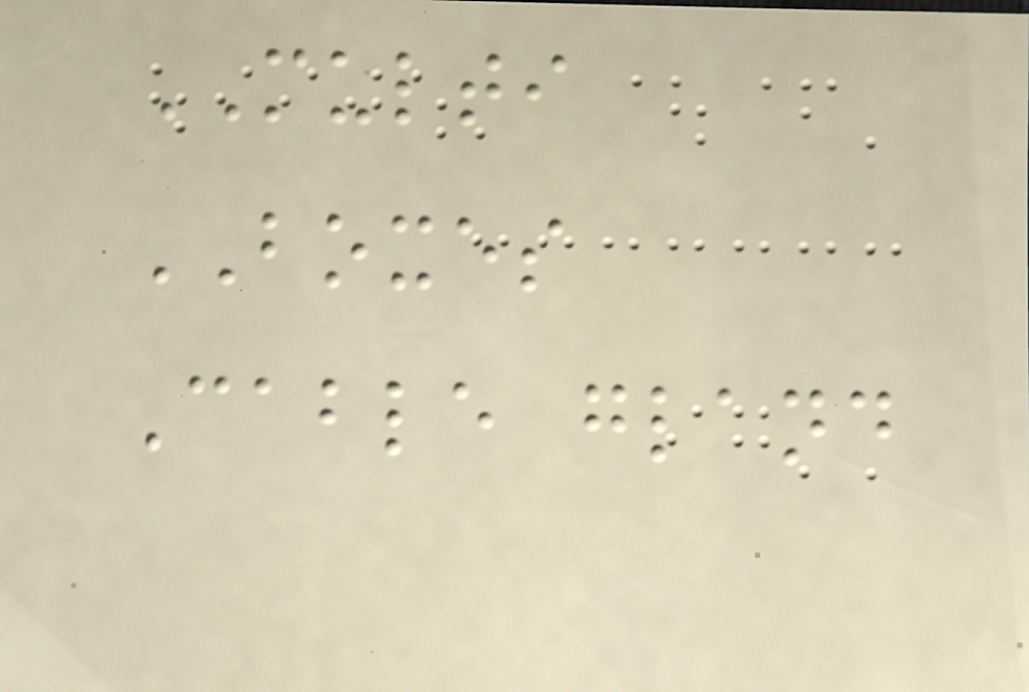MULTI
BOXES
Cable gland
